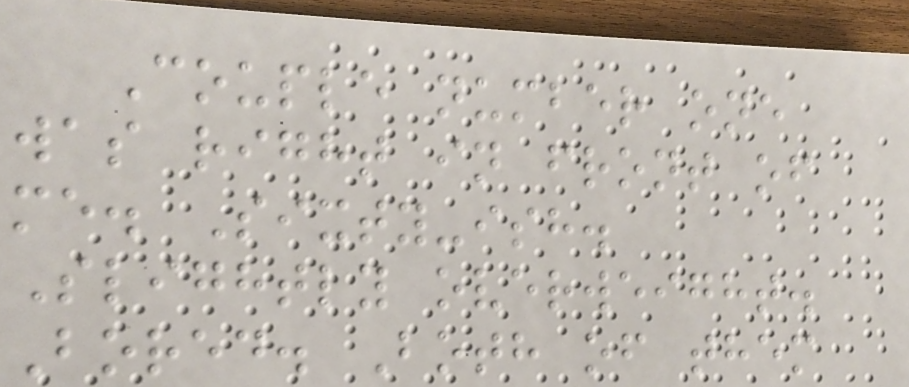Couple number one
was right in front of
me. Sixty-ish.
Slightly overweight.
Bored. Both of them
